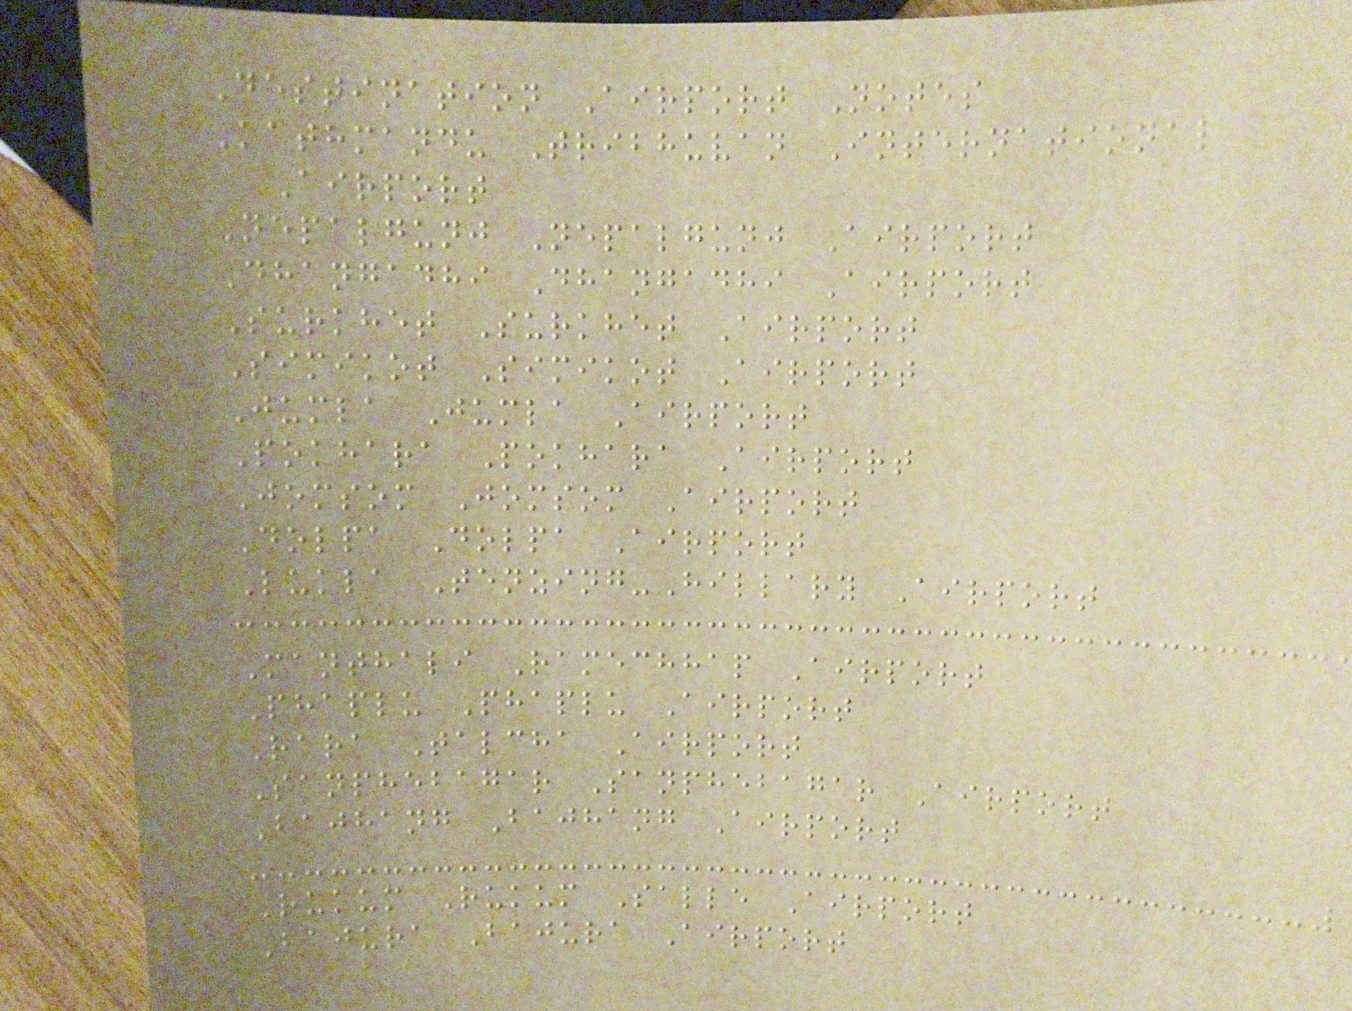Destination Airport Notes
Kathmandu Tribhuvan International
Airport
Nepalgunj Nepalgunj Airport
Dhangadhi Dhangadhi Airport
Surkhet Surkhet Airport
Simikot Simikot Airport
Jumla Jumla Airport
Pokhara Pokhara Airport
Jomsom Jomsom Airport
Dolpa Dolpa Airport
Lukla Tenzing-Hillary Airport
Manthali Ramechhap Airport
Phaplu Phaplu Airport
Rara Talcha Airport
Sanphebagar Sanphebagar Airport
Bajhang Bajhang Airport
Rukum Rukum Salle Airport
Bajura Bajura Airport
